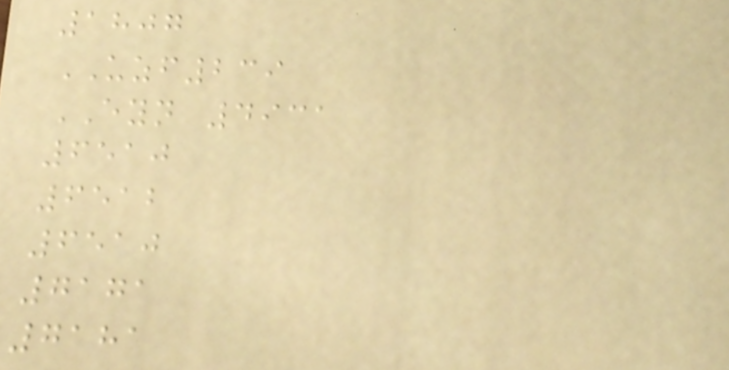1807
UZF239
EYN 4931
6510
6512
6510
7171
7181
